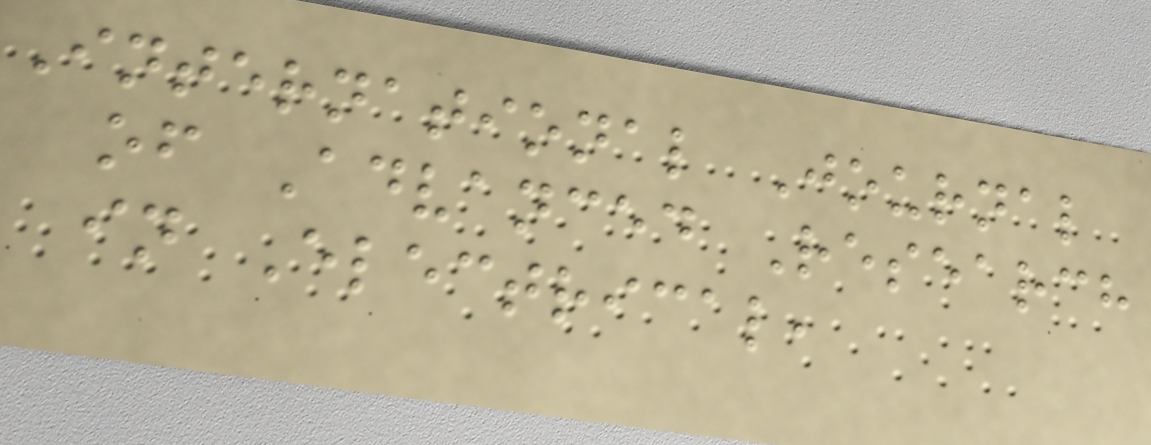International Journal
of Advanced Research
in Electrical,
